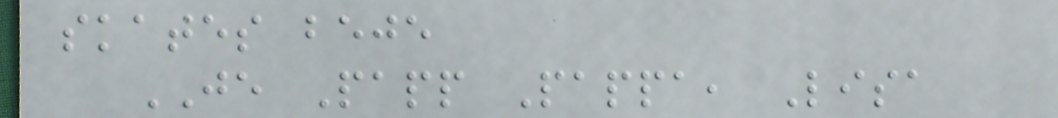skates beje
JE Papp Pappa, Lisa
